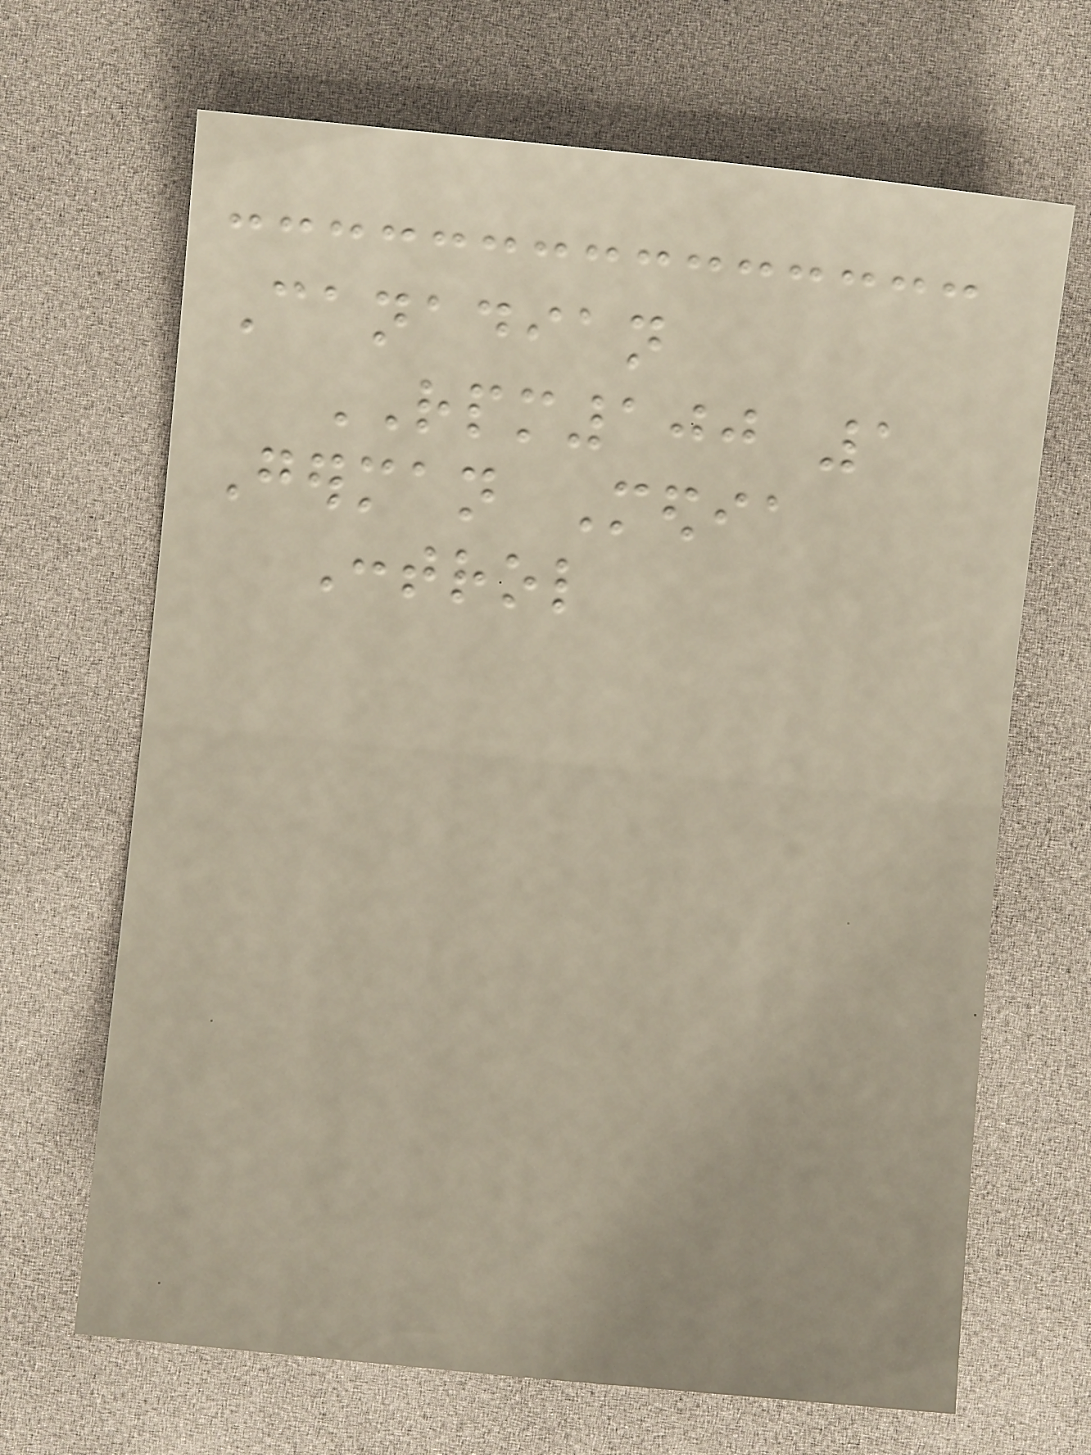Canadian
RPM100 1
German Media
Control
